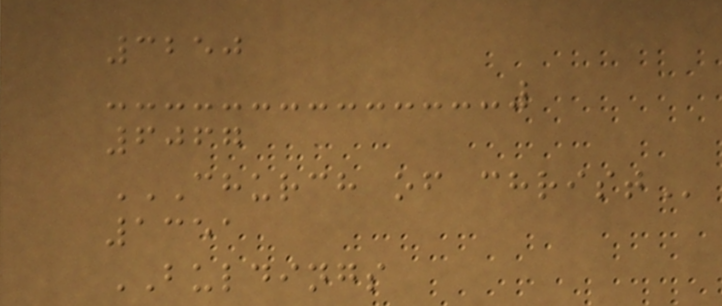3250
6067
CHURCH OF CHRIST
1351
BULDINGS
